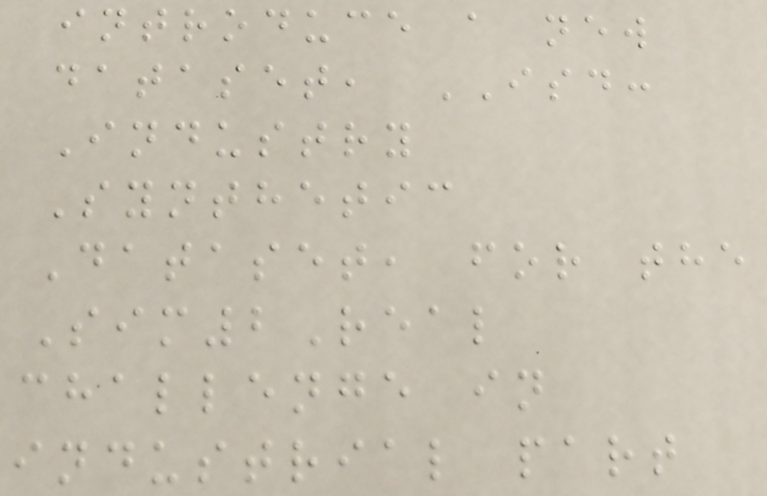introduce a new
dataset, ISD:
Industry
Synthetic
Dataset, for the
Sim2Real
challenge in
industrial part
